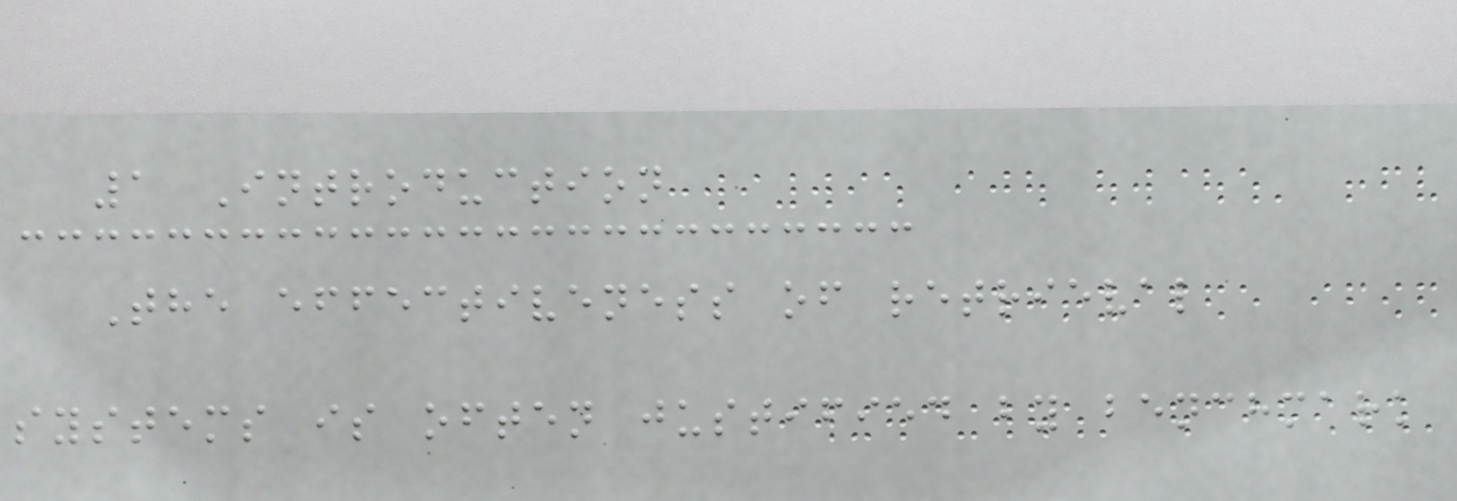1 Introduction
The effectiveness of retrieval
systems is often justified by benchmark
